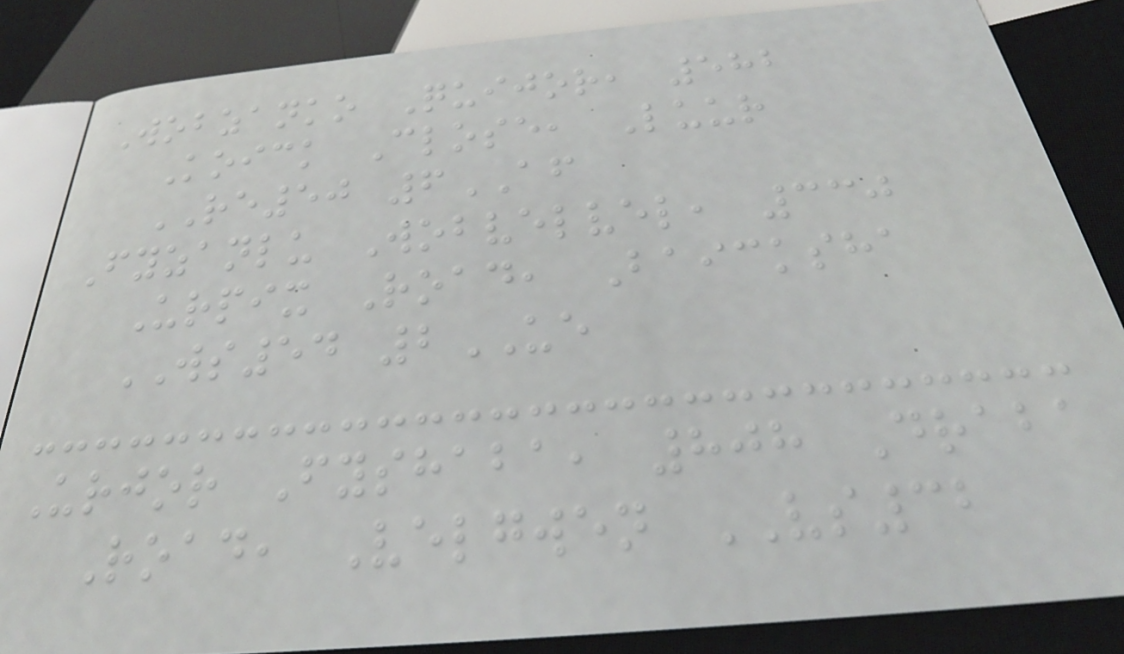Wobzanko Quijor, 582
Koick Close, Luur
RE50 6AF
Fyzanlu Wobvelvel, 330
Urpix Road, Baicksha
WS54 2UE
Urjor Fyshaba, 808 Draba
Road, Velgwen VS32
